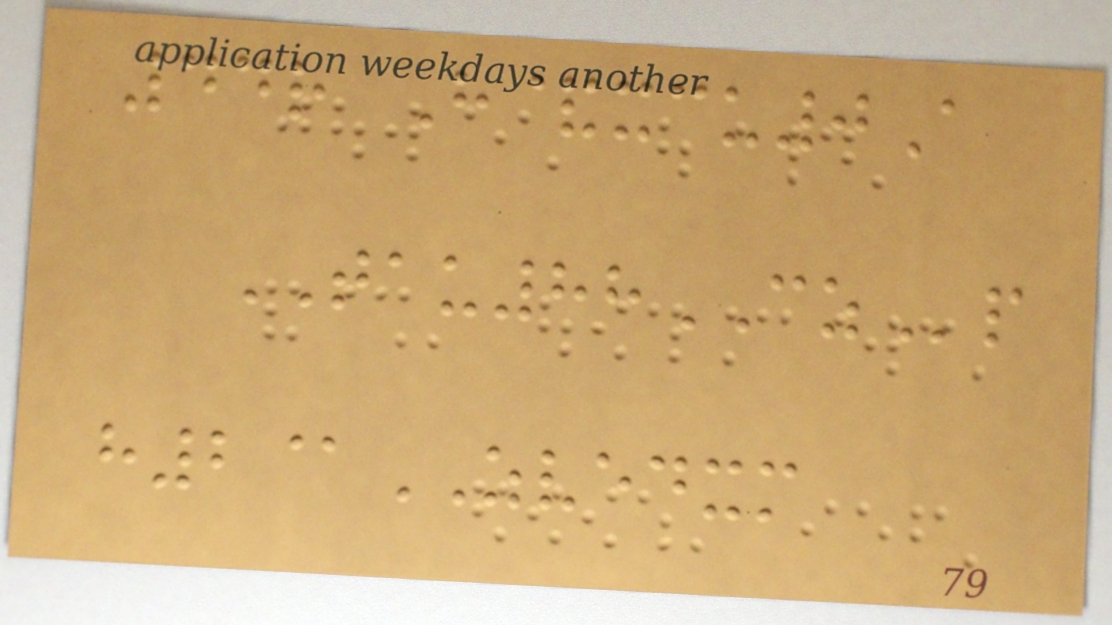44r H&xcu0A
TAU88CZp
h2@ZVEDXM
